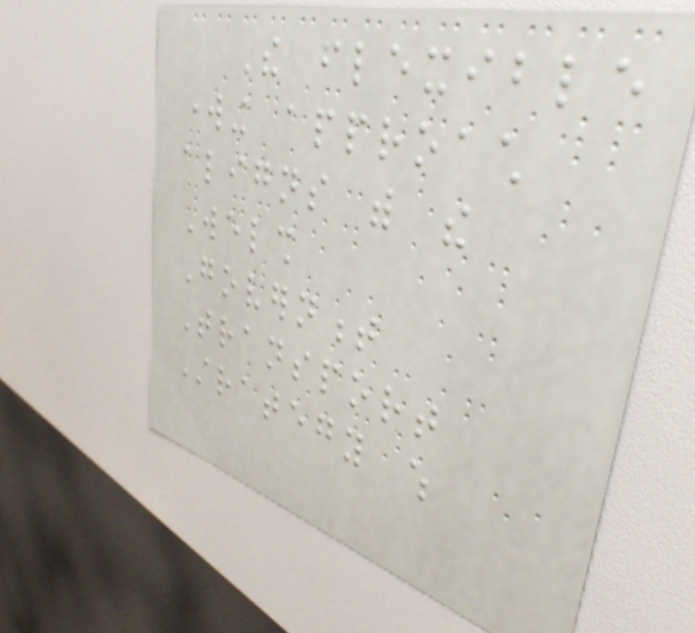The flexible
working approach
aligns with the
Welsh
Government
Transport
Strategy which
